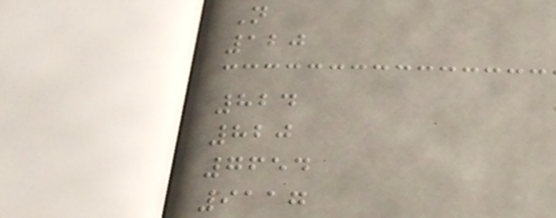N
120
824
820
7654
9117
